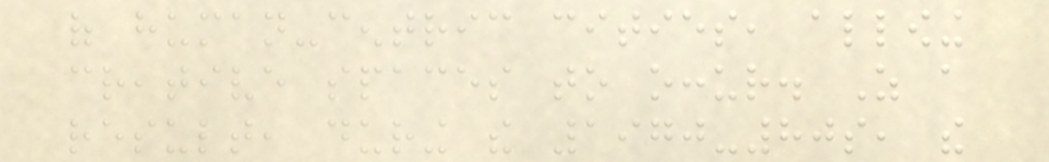of human-centric cities, allowing
creative spaces to occur. As a
result, during the 1970-80s, the
